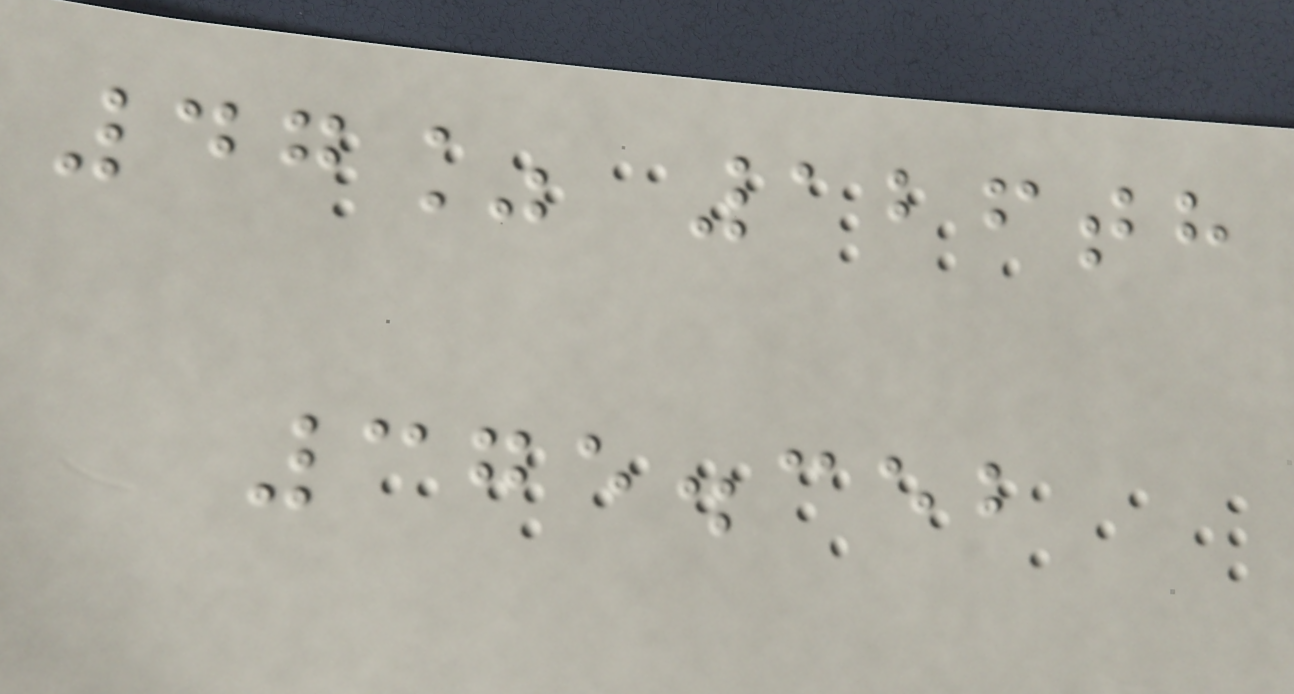47% 126th
375.352
